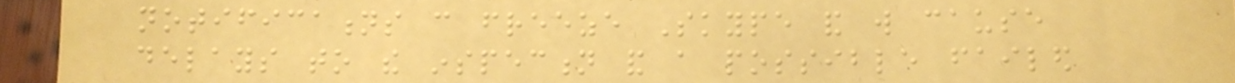notifications can freeze Skype and will cause
delays to the inspection and a possible failed
